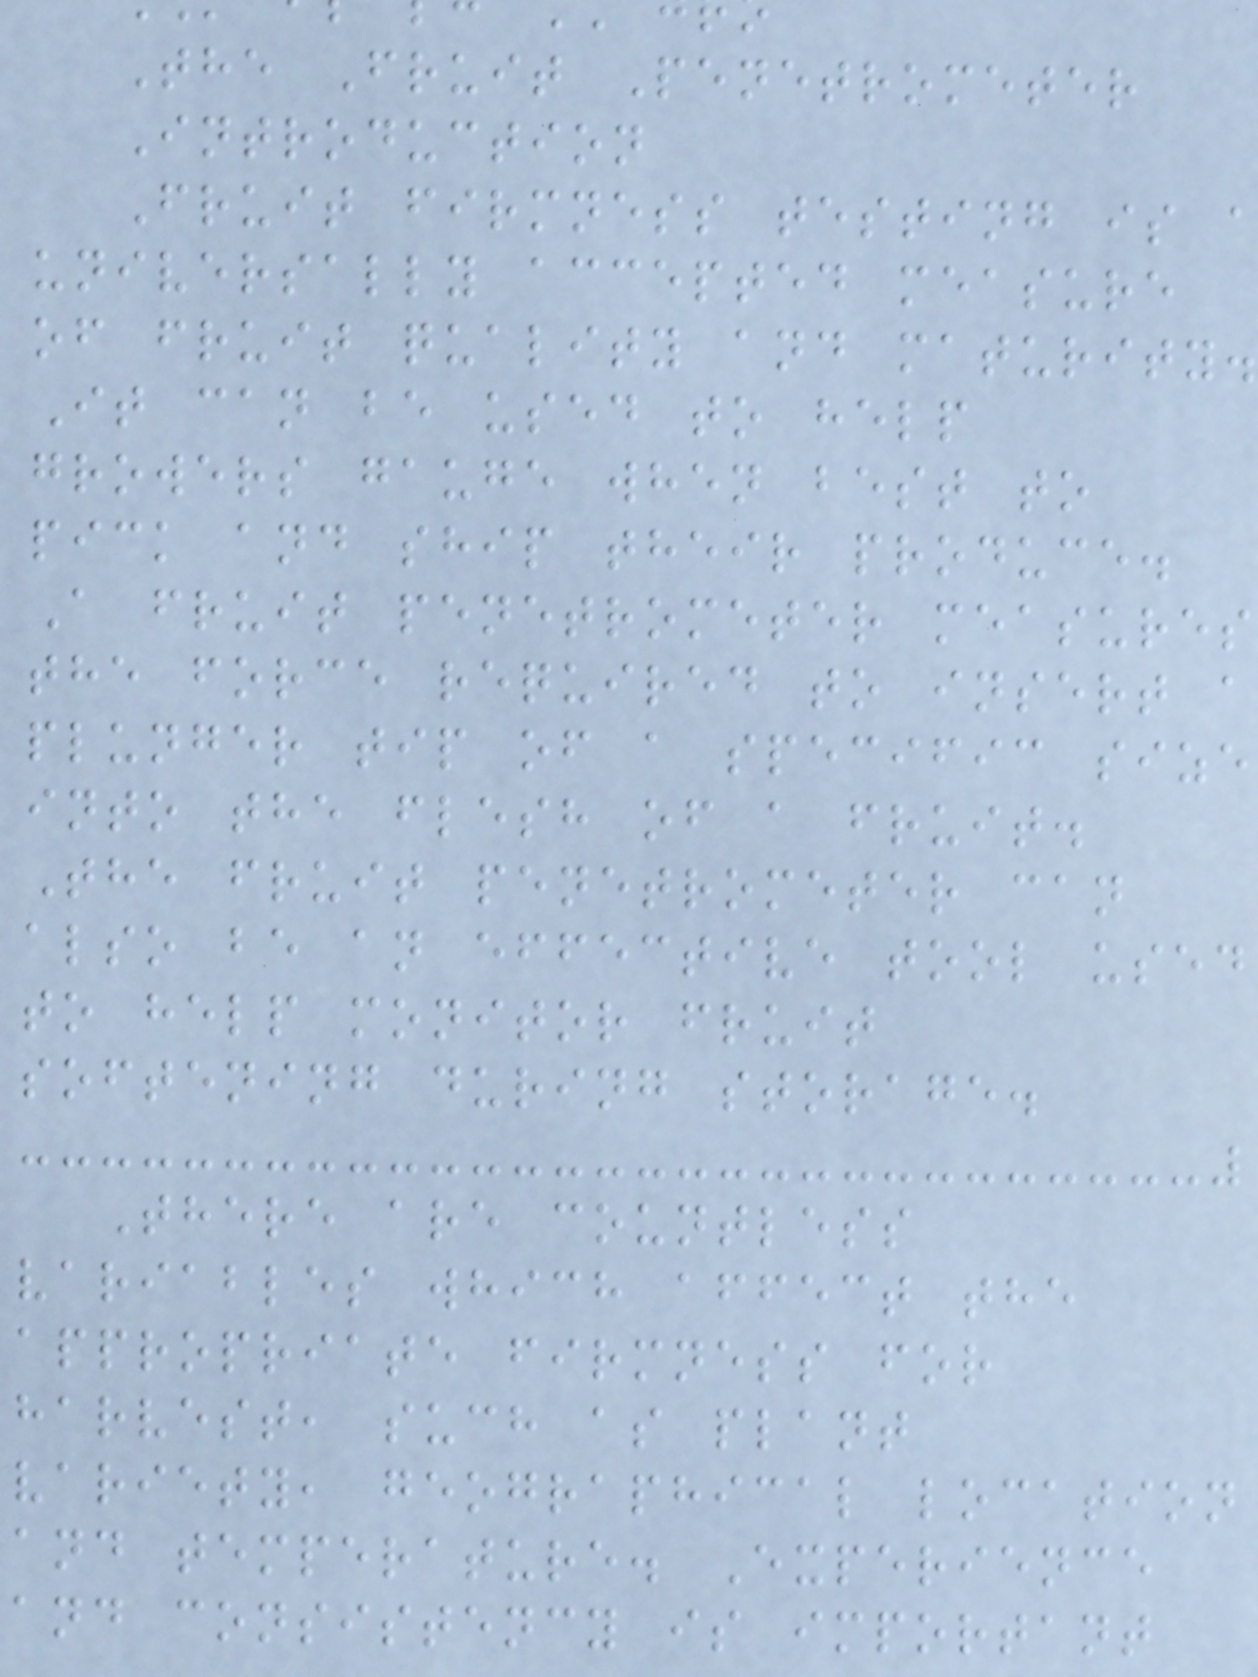The Fruit Penetrometer
Introduction
Fruit firmness testing is a
universally accepted measure
of fruit quality and maturity.
It can be used to help
growers gauge when best to
pick and ship their produce.
A fruit penetrometer measures
the force required to insert a
plunger tip of a specific size
into the flesh of a fruit.
The fruit penetrometer can
also be an effective tool used
to help monitor fruit
softening during storage.
There are countless
variables which affect the
appropriate firmness for
harvest, such as plant
variety, geographical location
and temperature. Experience
and consistency is important
